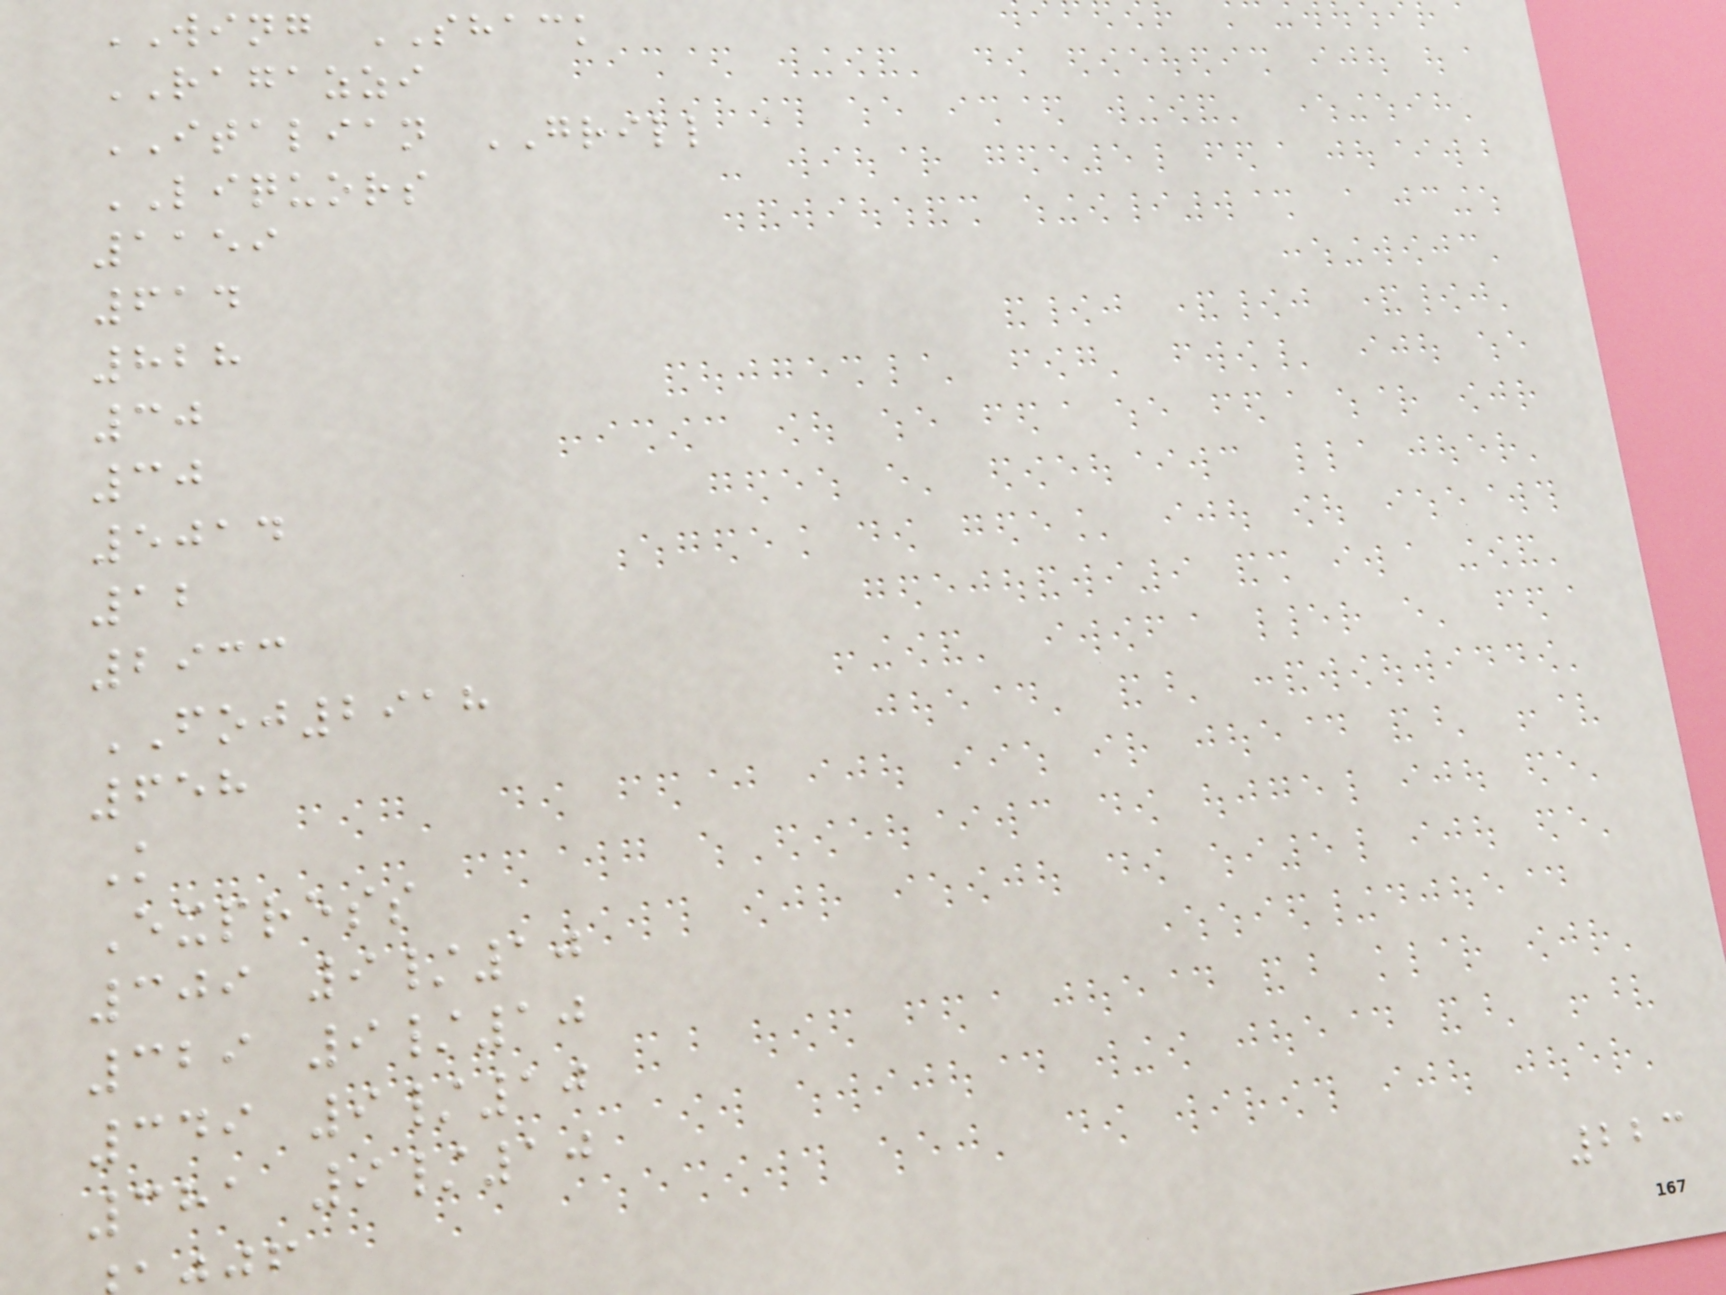WING SHACK
RAGAZZI
ITALIAN GRILL
LIQUORS
1159
614
828
30
30
5014
12
2933
FOJ2918
658
K
Express
309 9/10
329 9/10
349 9/10
381 9/10
223
